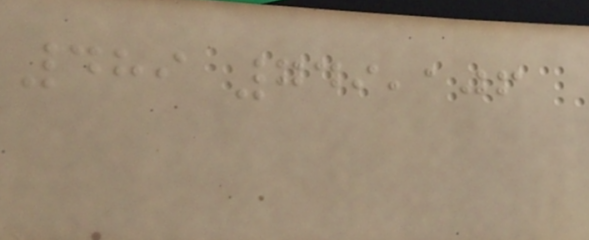489 749,106
